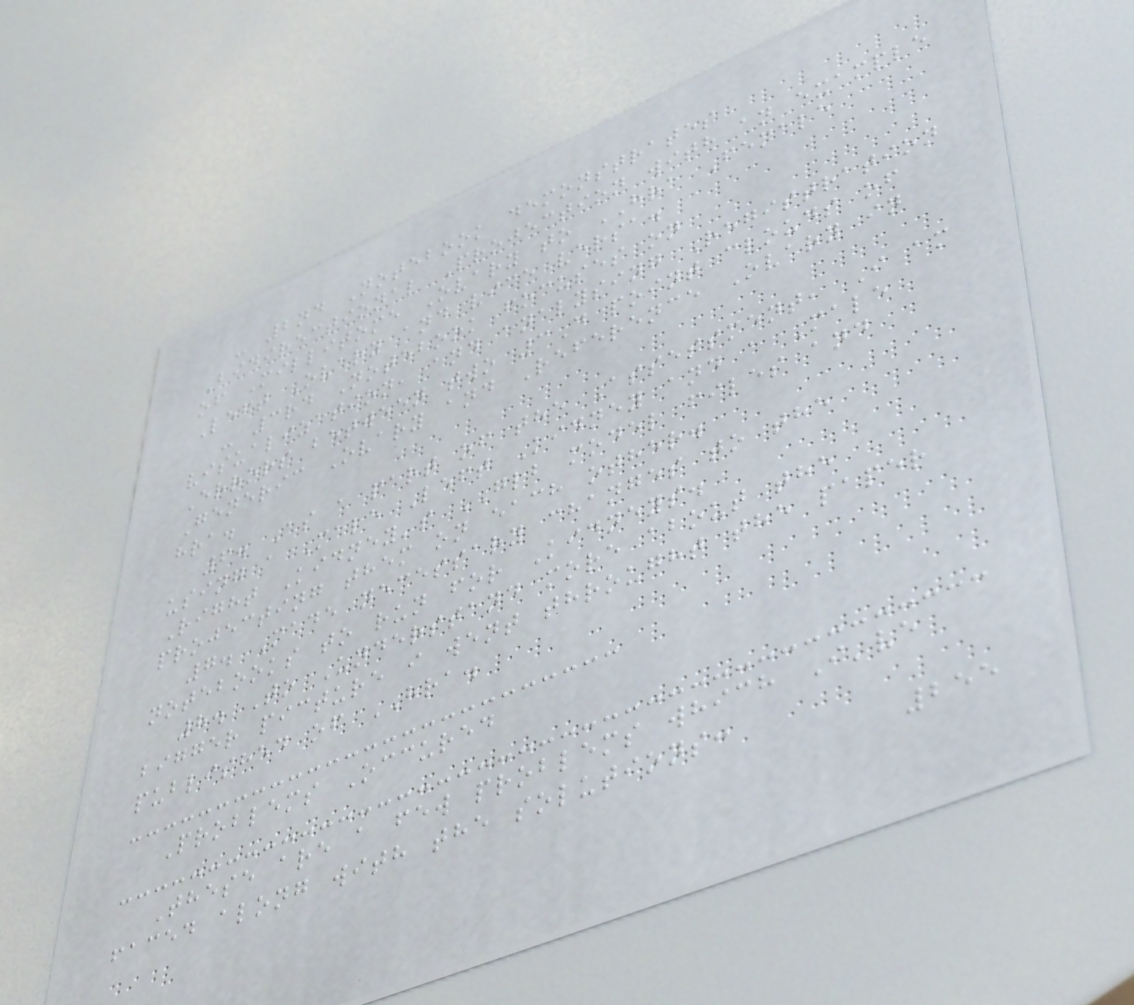- 2nd Notebook demonstrates
Bidirectional Projection with an example
of Millitome Ovary to HRA Female
Left Ovary and vice versa.
- 3rd Notebook focuses on
visualization, and analysing Registration
Errors between two 3D point clouds of
Generic Ovary and Reference Ovary in
hra.
6. As a part of the Assessment, I am
using a Male Left Kidney and a Male
Right Kidney's GLB model files and
projecting them on each other.
7. Made necessary changes to the
notebooks to run for Kidneys.
8. To Understand more about the
bigger picture i went throught the paper
published of HRA.
Problems Occured
These are a few problems which I've
faced along with the solutions:
255
